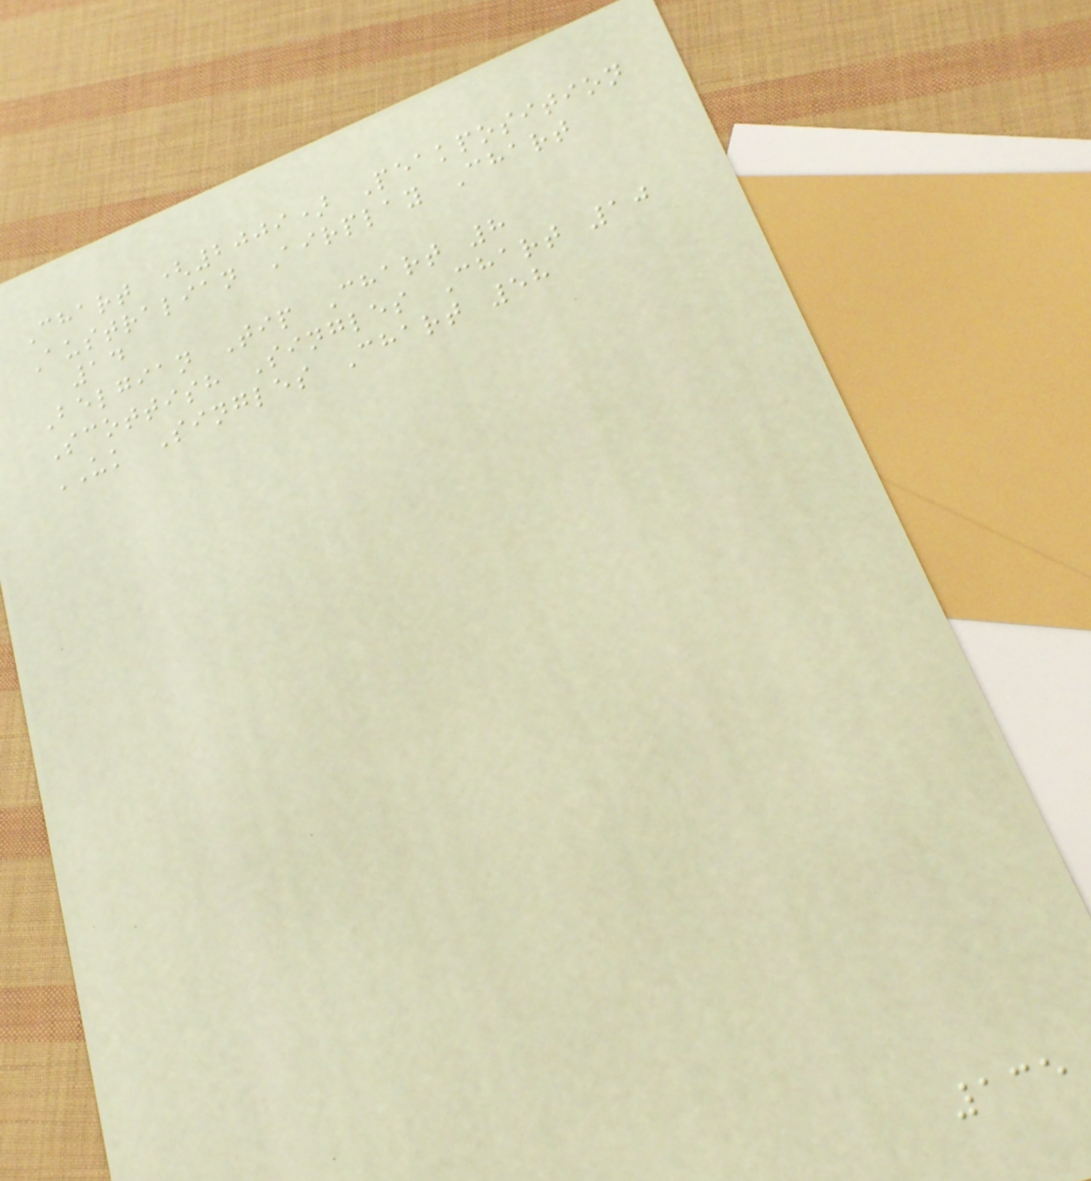Chart (2009) Peakposition
Australian Airplay Chart
14
Belgian Tip Chart 8
Scottish Singles Chart 10
UK Singles Chart 58
135
